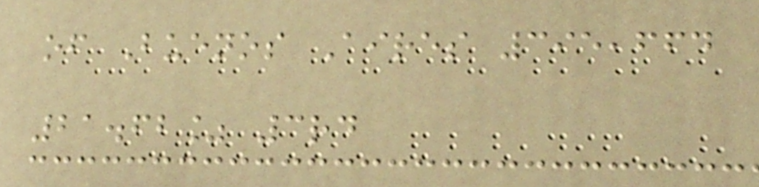of Buenos Aires 395,664
21.62% 3rd
